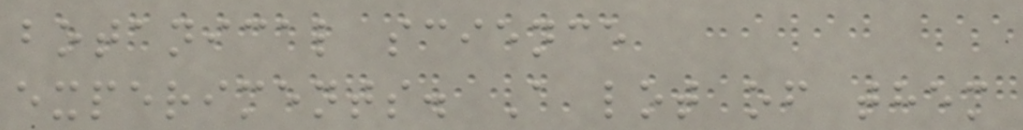botanical science
experiments. A lot of them
